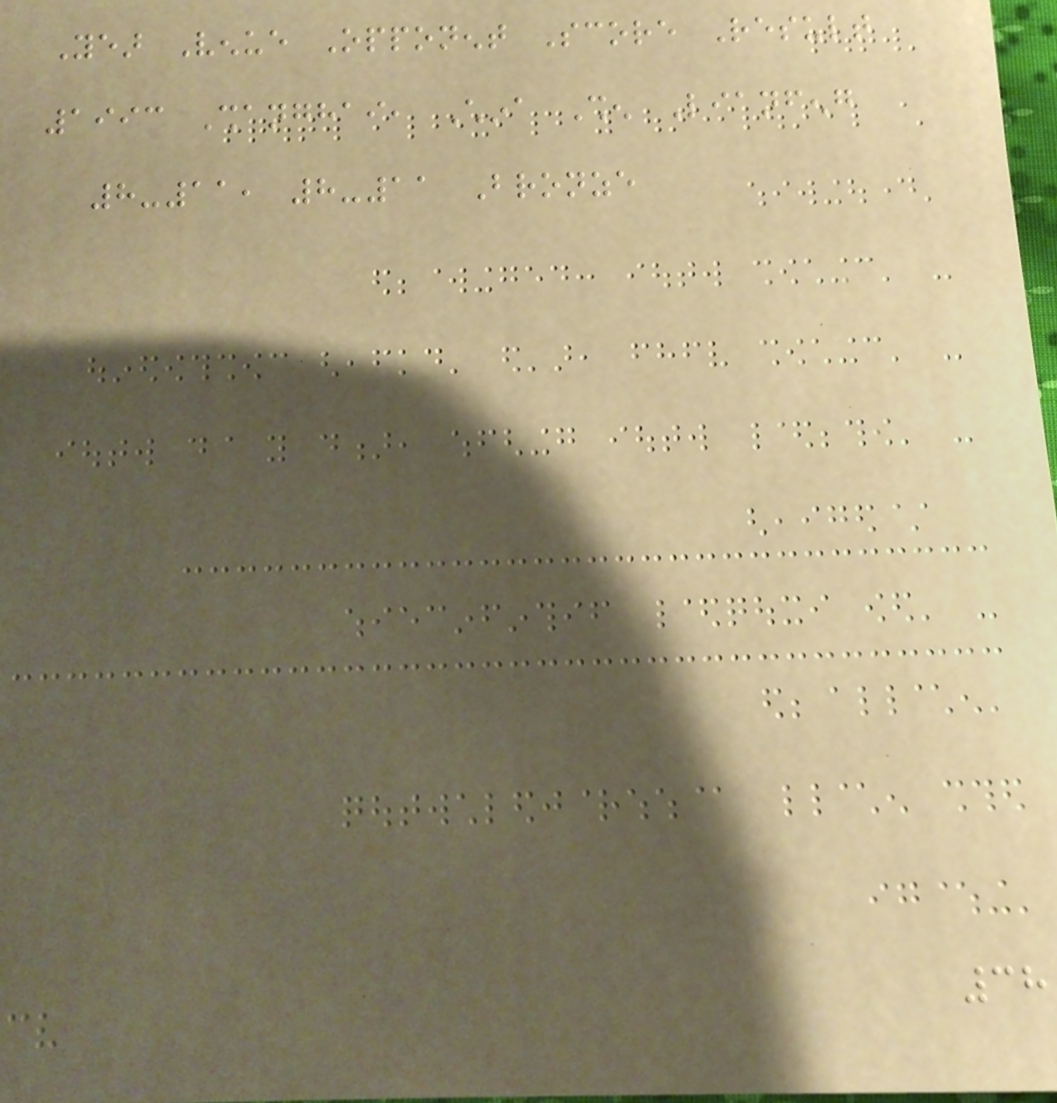Year Venue Opponent Score Result
1993 Shanghai, China Shen Lianfeng
8-11, 8-11 Bronze
38
